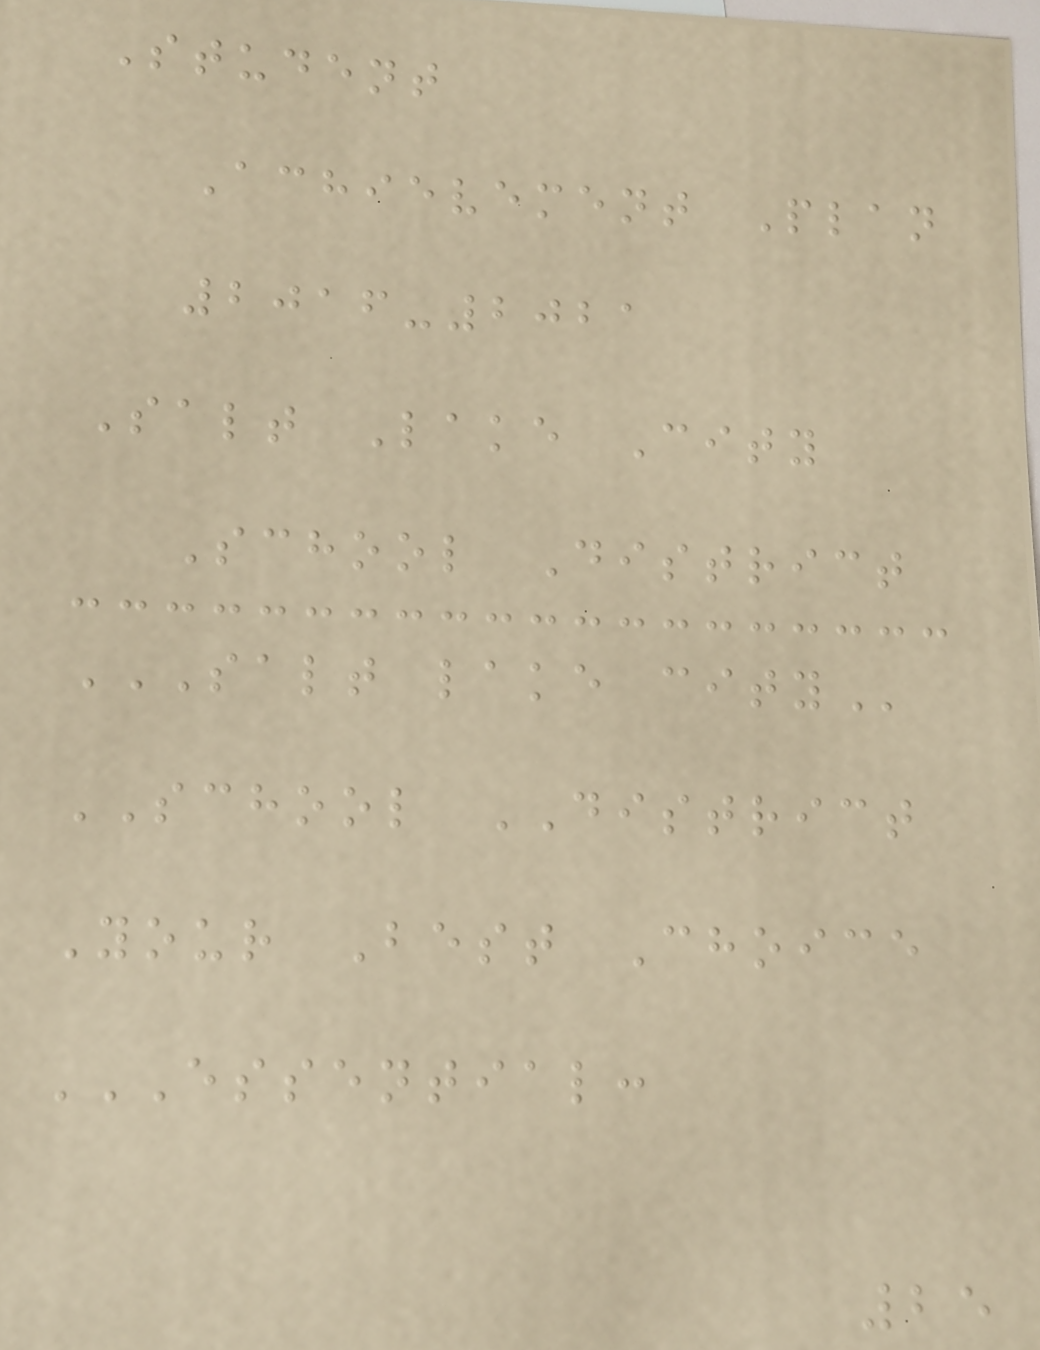Student
Achievement Plan
2016-2021
Salt Lake City
School District
SALT LAKE CITY
SCHOOL DISTRICT
Your Best Choice
ESSENTIAL:
25
